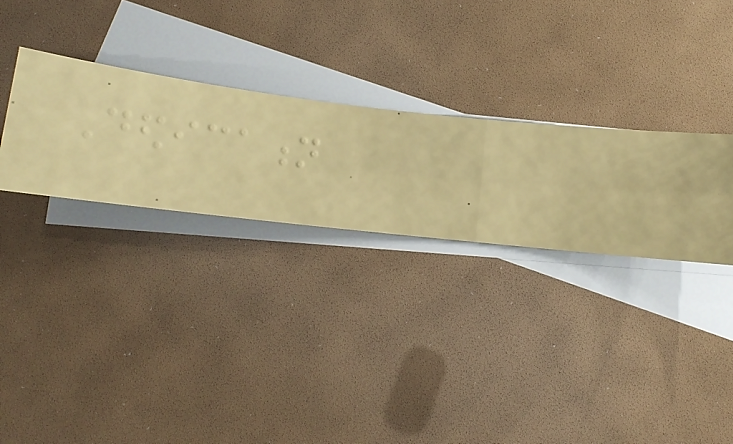Dedication
